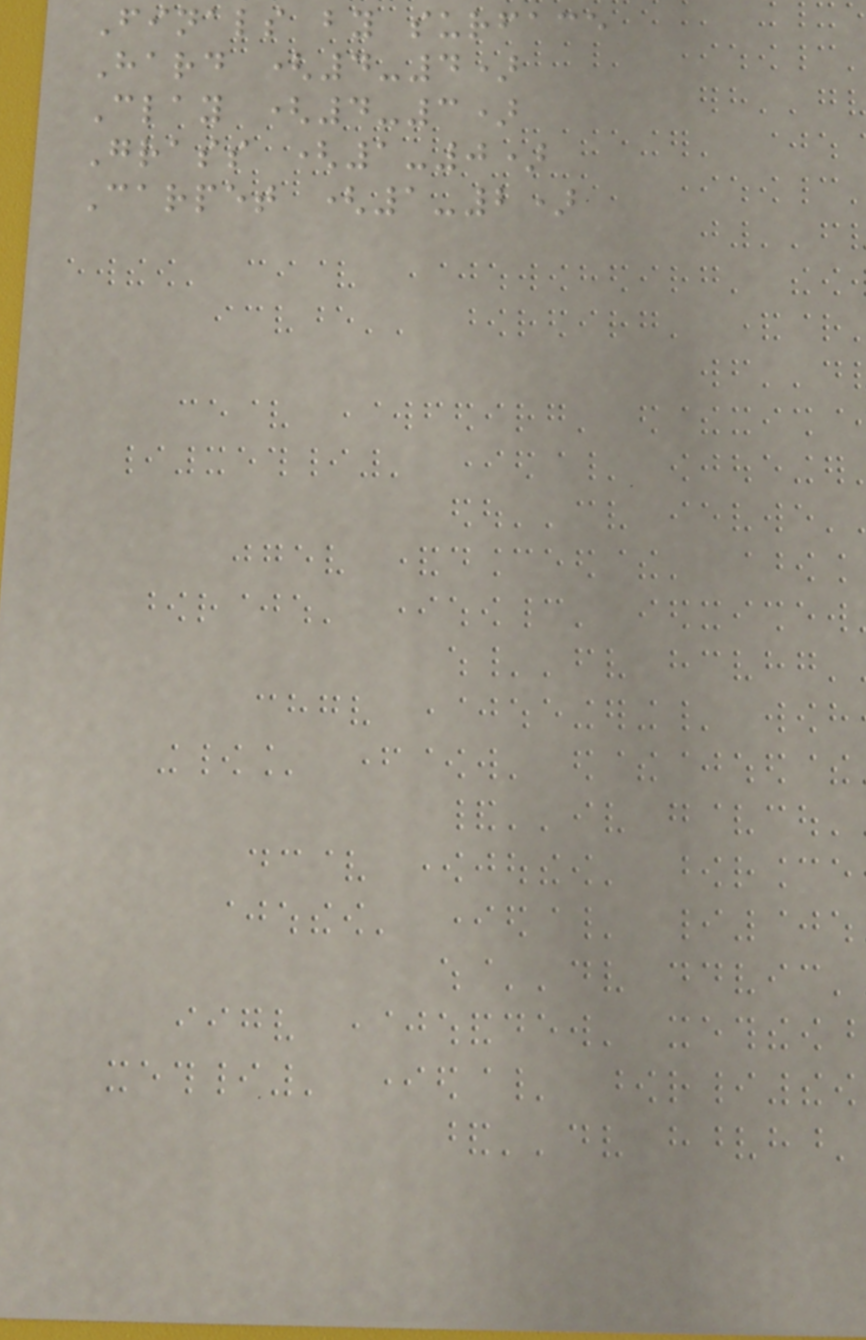Finals by surface
Hard (4-4)
Clay (4-3)
Grass (1-0)
Carpet (1-2)
